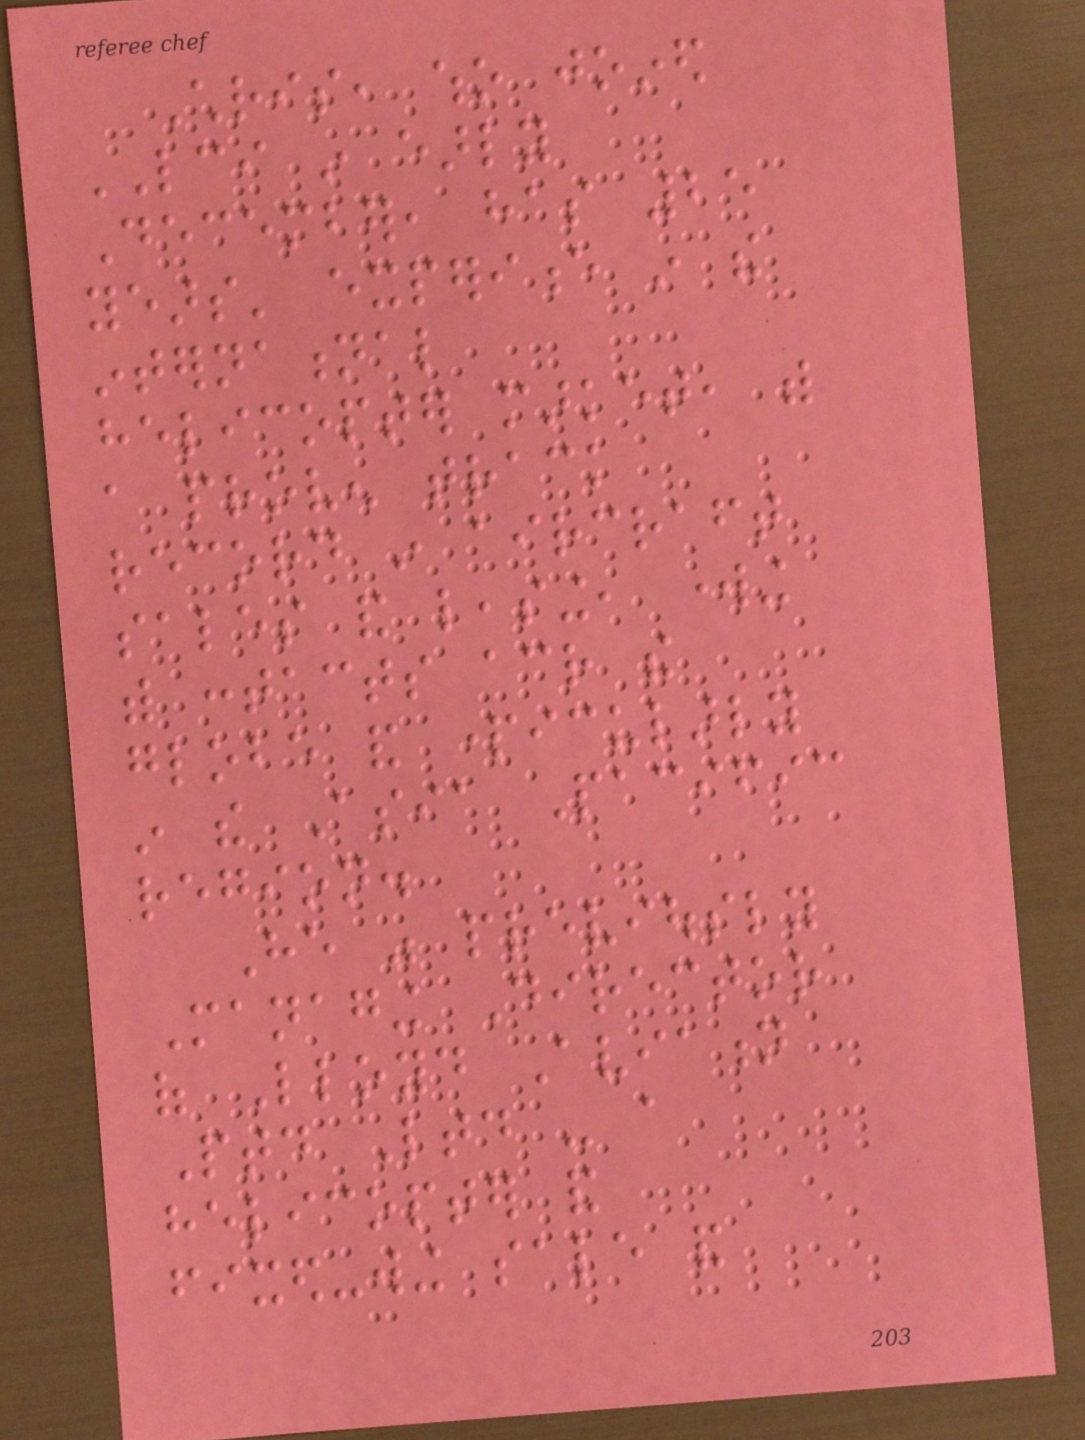Chris, who joined
LCI in early
December, has 25
years' experience in the
international
helicopter market, with
a proven track
record in aircraft
sales and leasing, working
with contacts across the
globe and particularly
in the Asia Pacific
region.
He was previously
Managing Director
of Lloyd Aviation
Ptd Ltd - a
helicopter and
fixed-wing sale and
